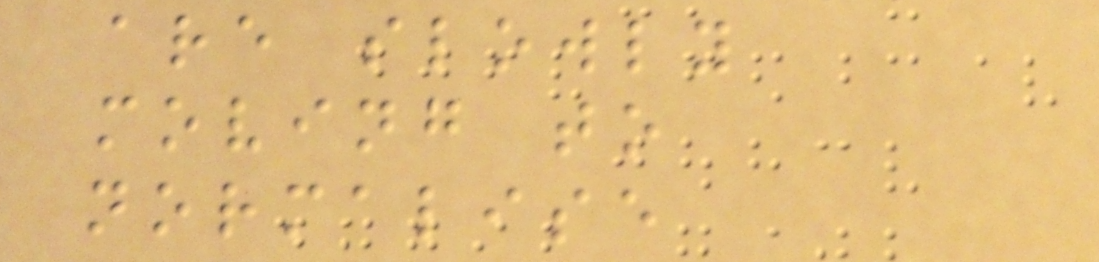are slowly
moving to
normalise
